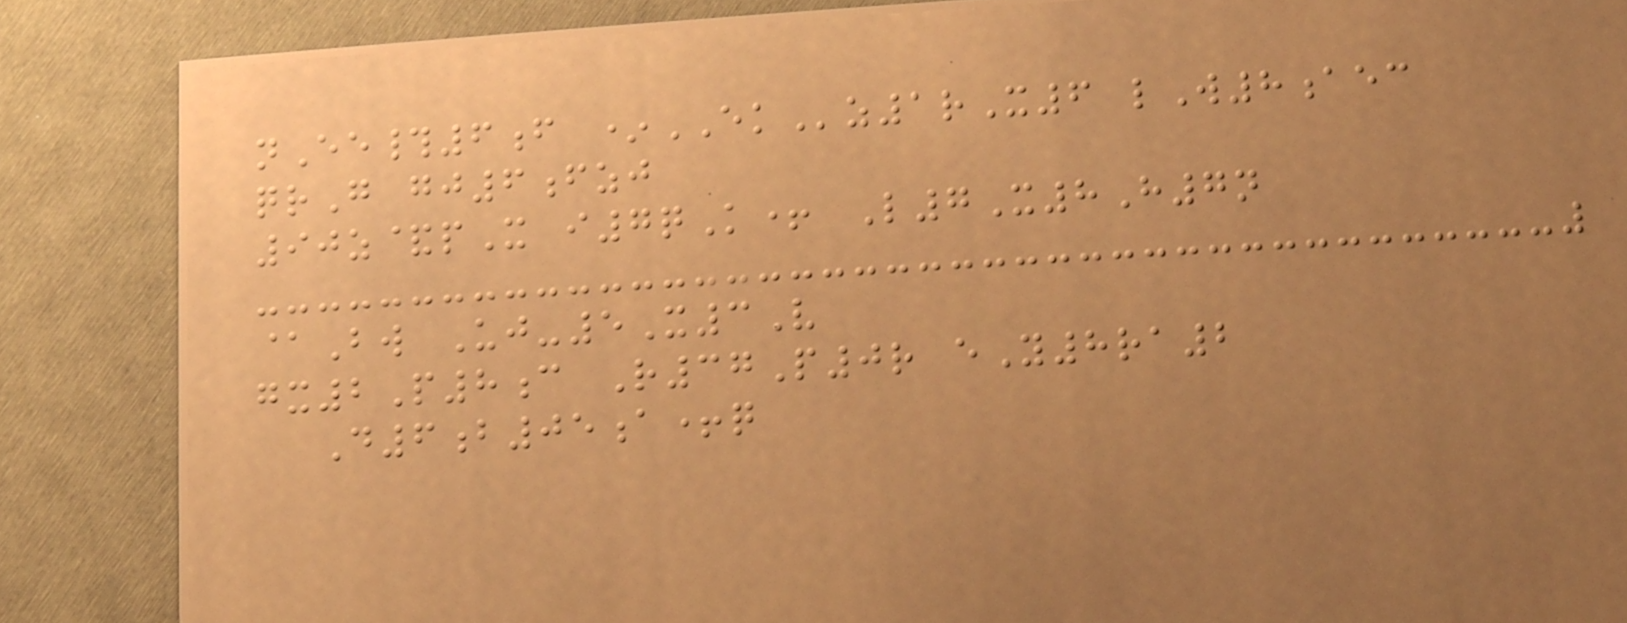nEe#6f *EKz1rX6 lW8aec
qrG gj6fzj
90z&pX i7qK+ L7X8H7n
@Bw Uj-5X3V
gx2P8c R37P0r eY8ra2
D6b05a+q
